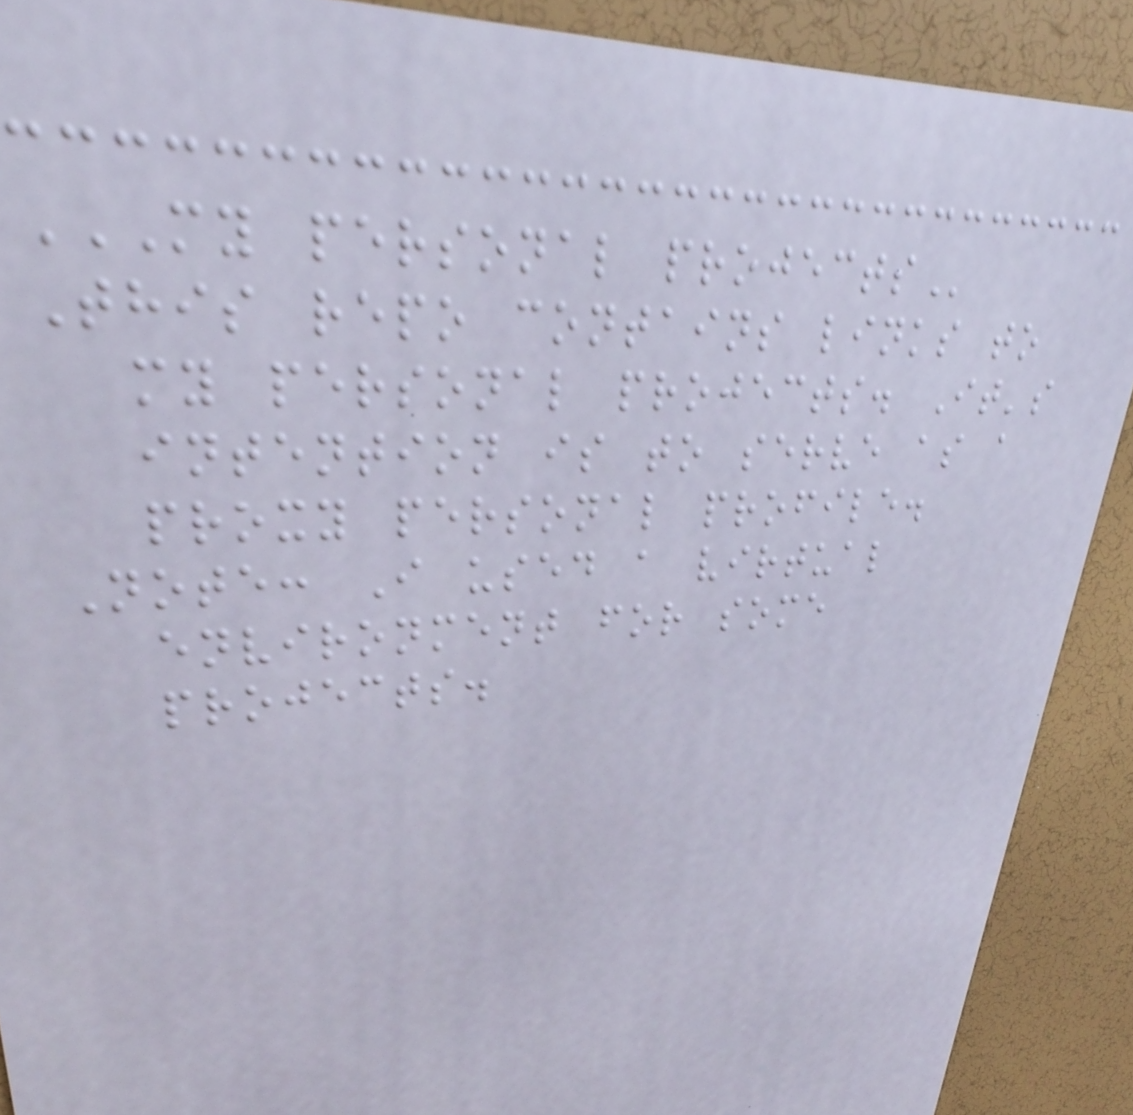MY PERSONAL PROJECTS
This repo contains links to
my personal projects. It's
intention is to serve as a
proxy personal profile.
Note: I used a virtual
environment for some
projects.
